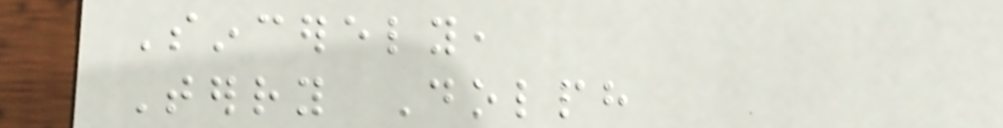Sincerely,
Terry Dolph
